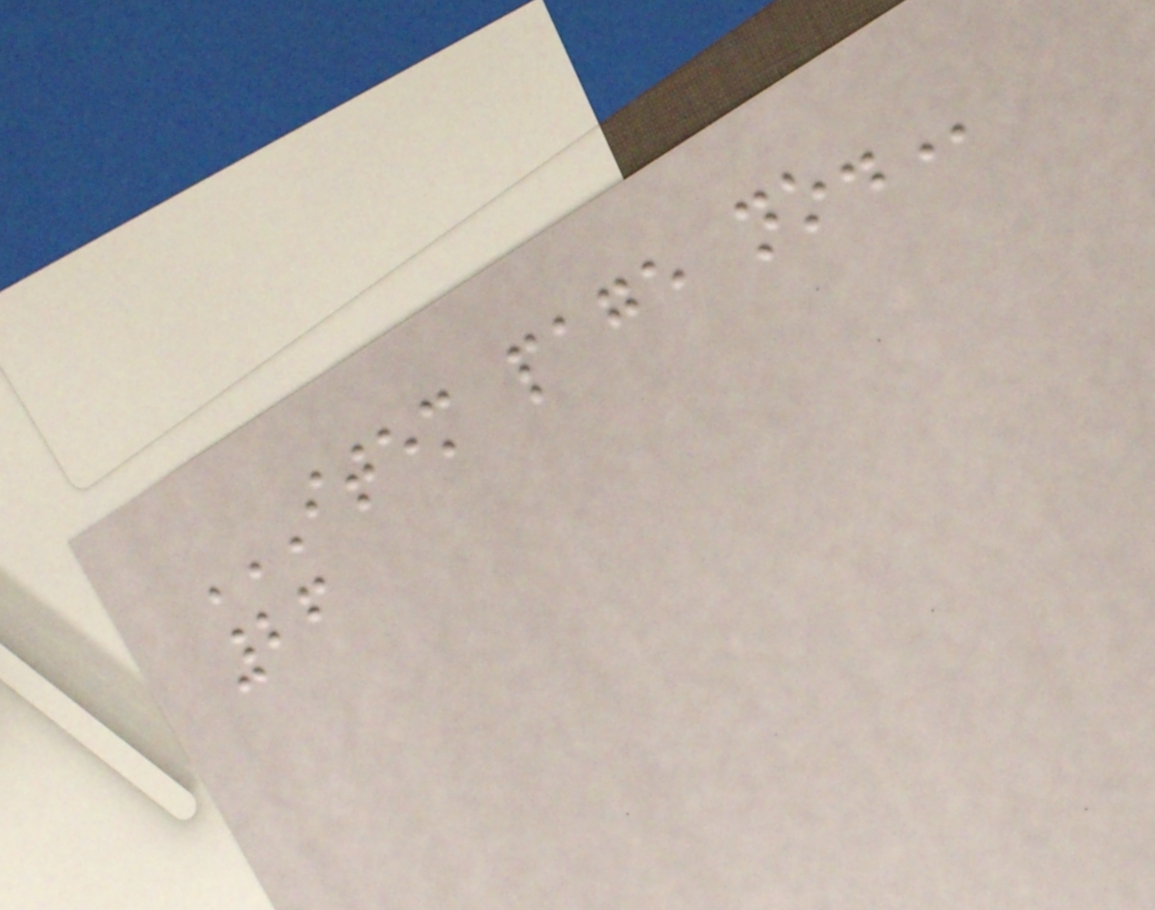ITEM PAGE NO.
26
